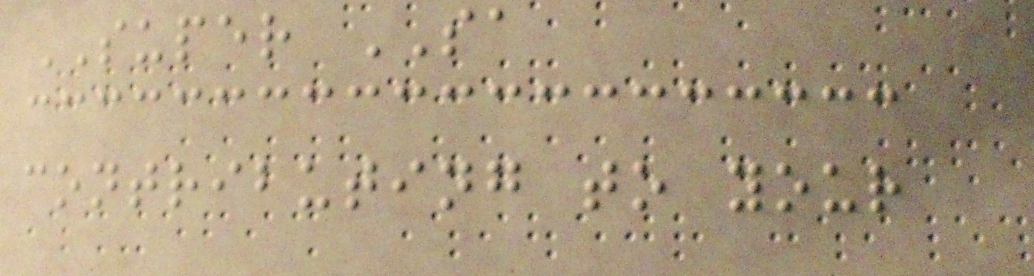SUPER SA
contributing to your
